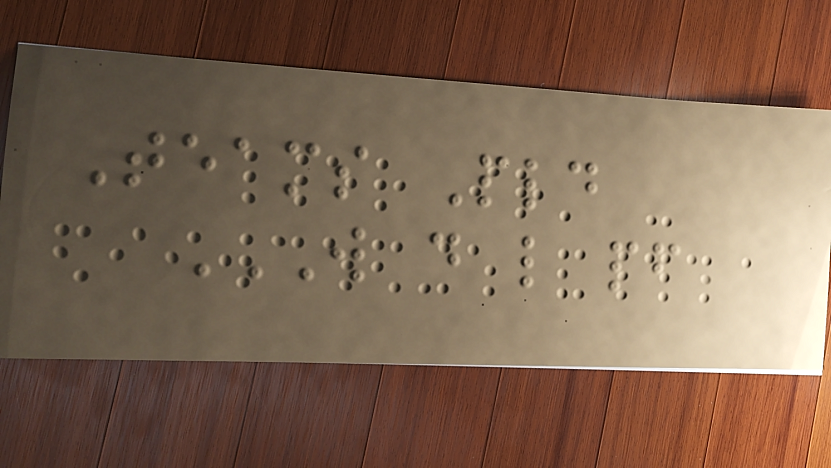Teams Pld
W D L PF
